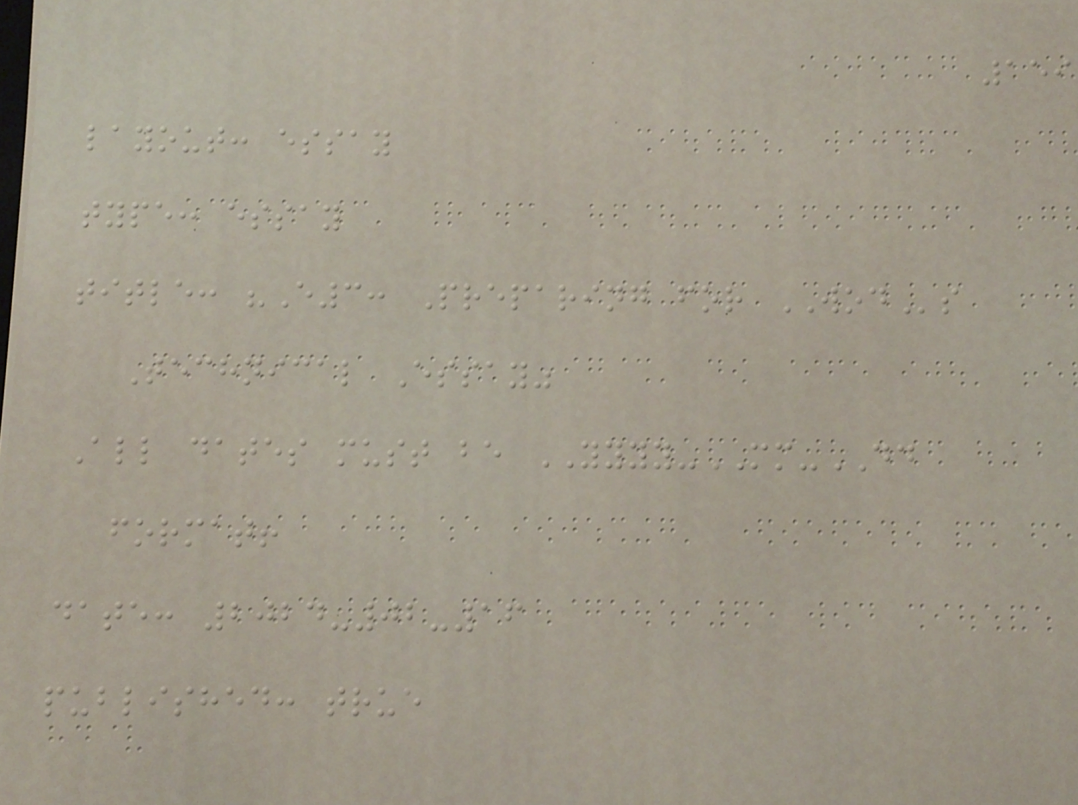159
layout: essay
type: essay
title: "E3: Preparing for WODs
Technical Essay"
All dates must be YYYY-MM-DD
format!
date: 2024-02-16
published: true
